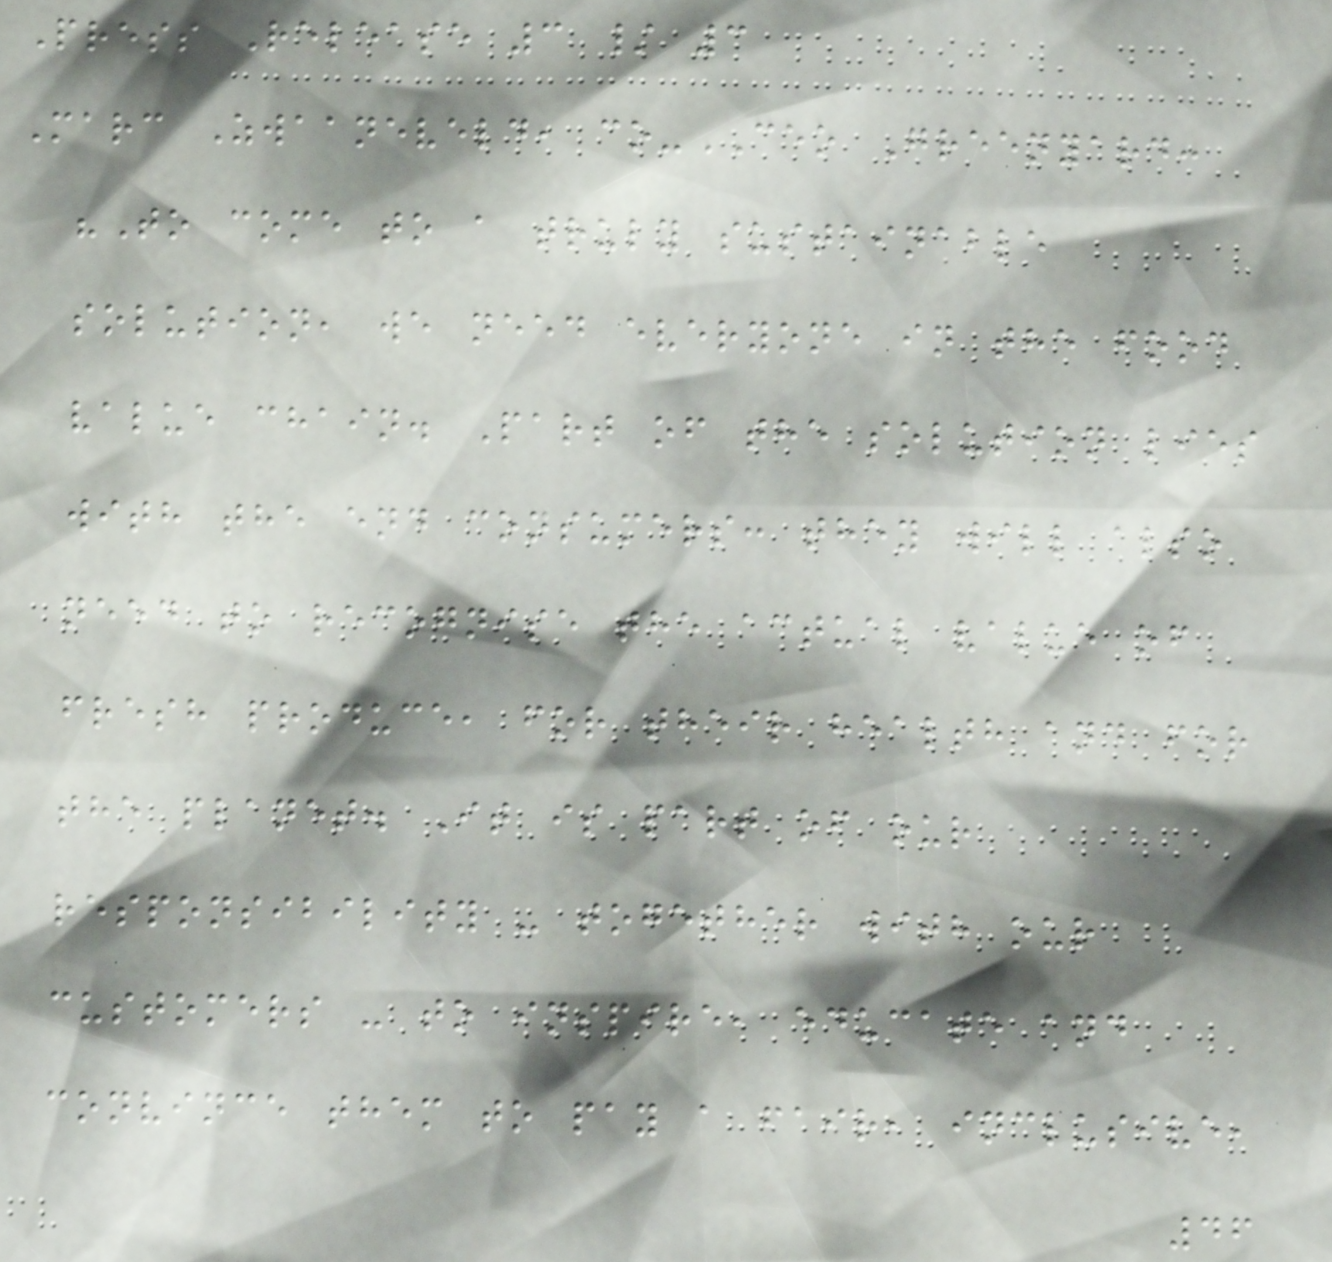Press Release 3 / 3
Marc Zwaaneveld, co-CEO Greenyard:
"To come to a truly sustainable
solution, we need everyone in the food
value chain. Part of the solution lies
with the end consumers: they will also
need to recognise the actual value of
fresh produce, for their health and for
the planet. It is part of our
responsibility - together with our
customers - to inspire, educate and
convince them to pay a fair, inclusive,
46
